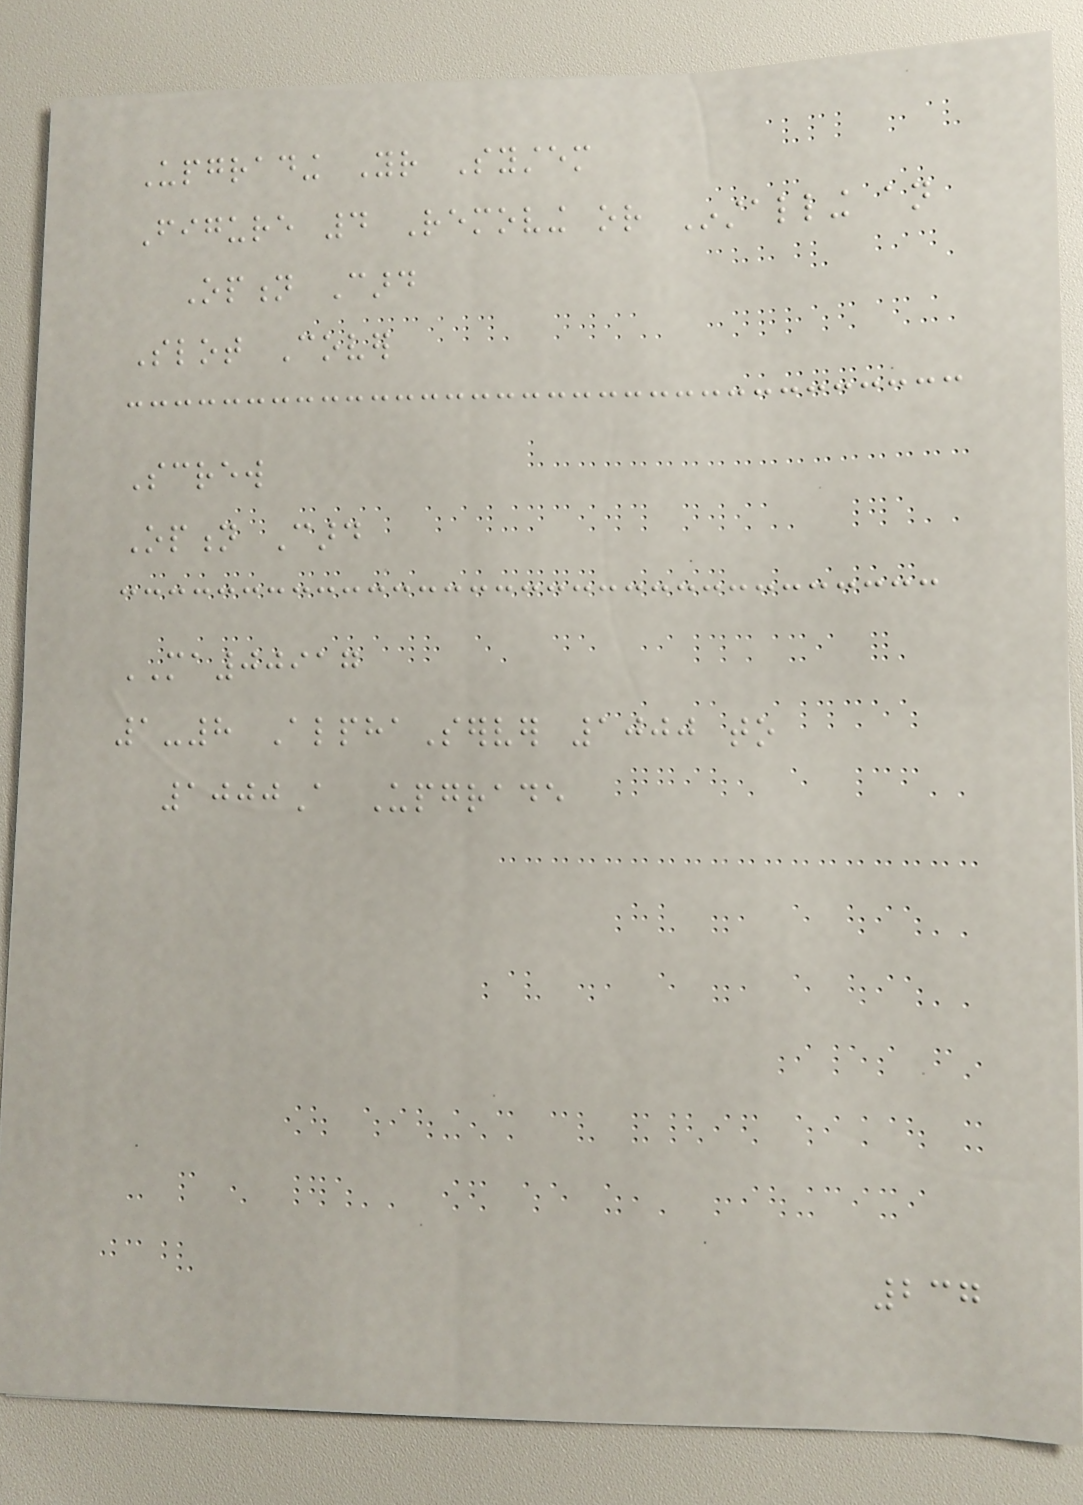Upgrading Your System
Figure 4 Removing or Installing an
Option Card
Slot Cover
Screw
Option Card
MA00917
1-8 AlphaServer 1000 to
1000A Upgrade
237
